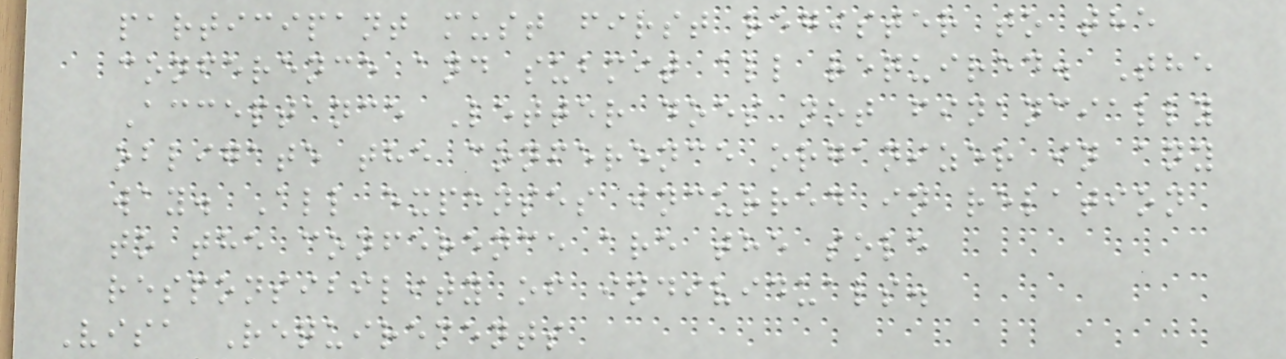participant must first register to the
conference and submit all required. The
Acceptance Letter does not financially
obligate the conference organizer in any
way. All expenses incurred in relation
to the conference are the sole
responsibility of individuals.
Visa Requirements
